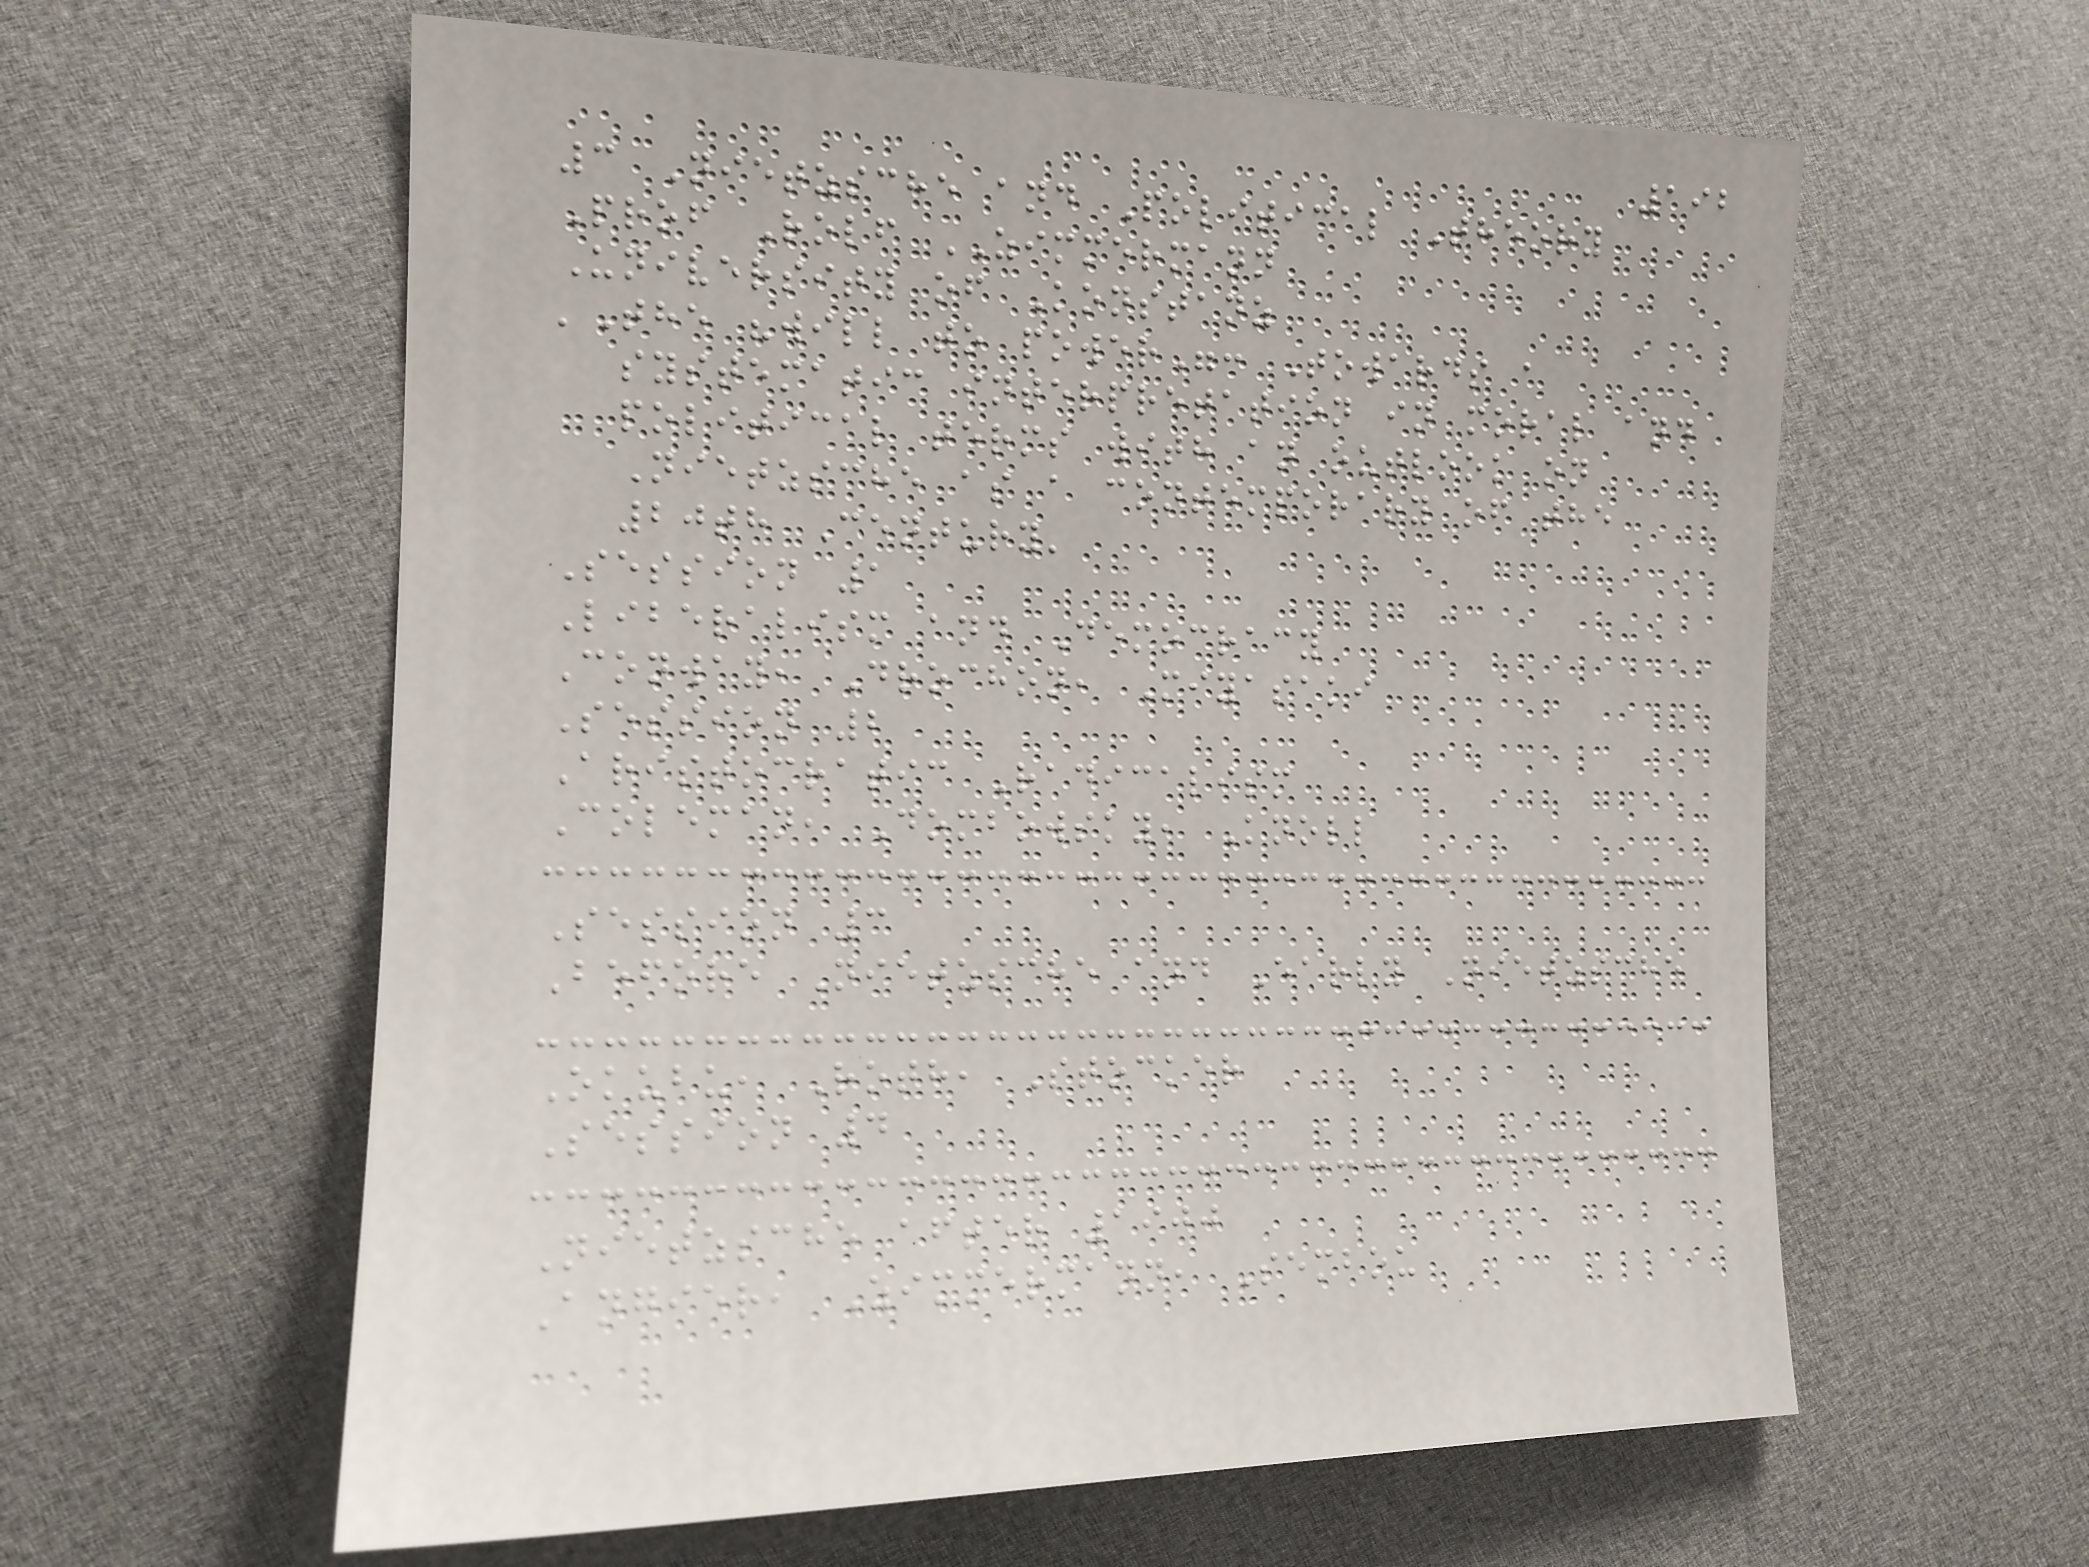192
3 Nietzsche and Political Theory
Prof Rolf ZIMMERMANN
University of Konstanz
'The "will to power": Towards a
systematic interpretation in moral and
political terms with an outlook on
Nietzsche as a contemporary of the
20th Century'
Session 1
Liberalism and Democracy
Conway, Drochon, Miyasaki
Session 2
Aristocratic Radicalism
Coleman, Dombowsky, Knoll
Session 3
Before Nietzsche and Early Nietzsche
Okubu, Roth, Stocker
Session 4
Nietzsche after 1900
Angier, Zimmermann, Sembou
